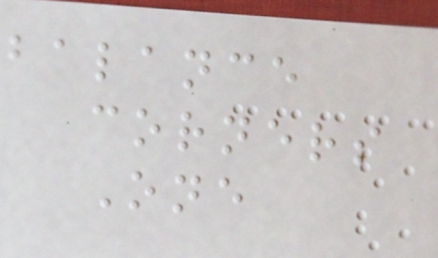balance
corners
One
